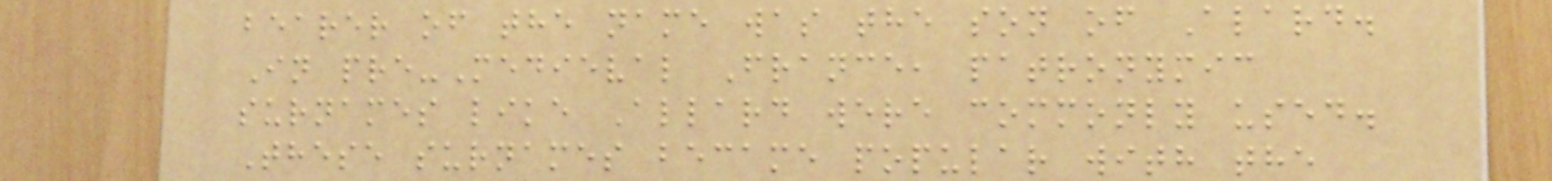bearer of the name was the son of Alard.
In pre-Medieval France, patronymic
surnames like Allard were commonly used.
These surnames became popular with the
